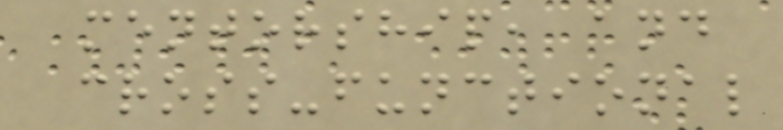mentorship, and
cross-functional
